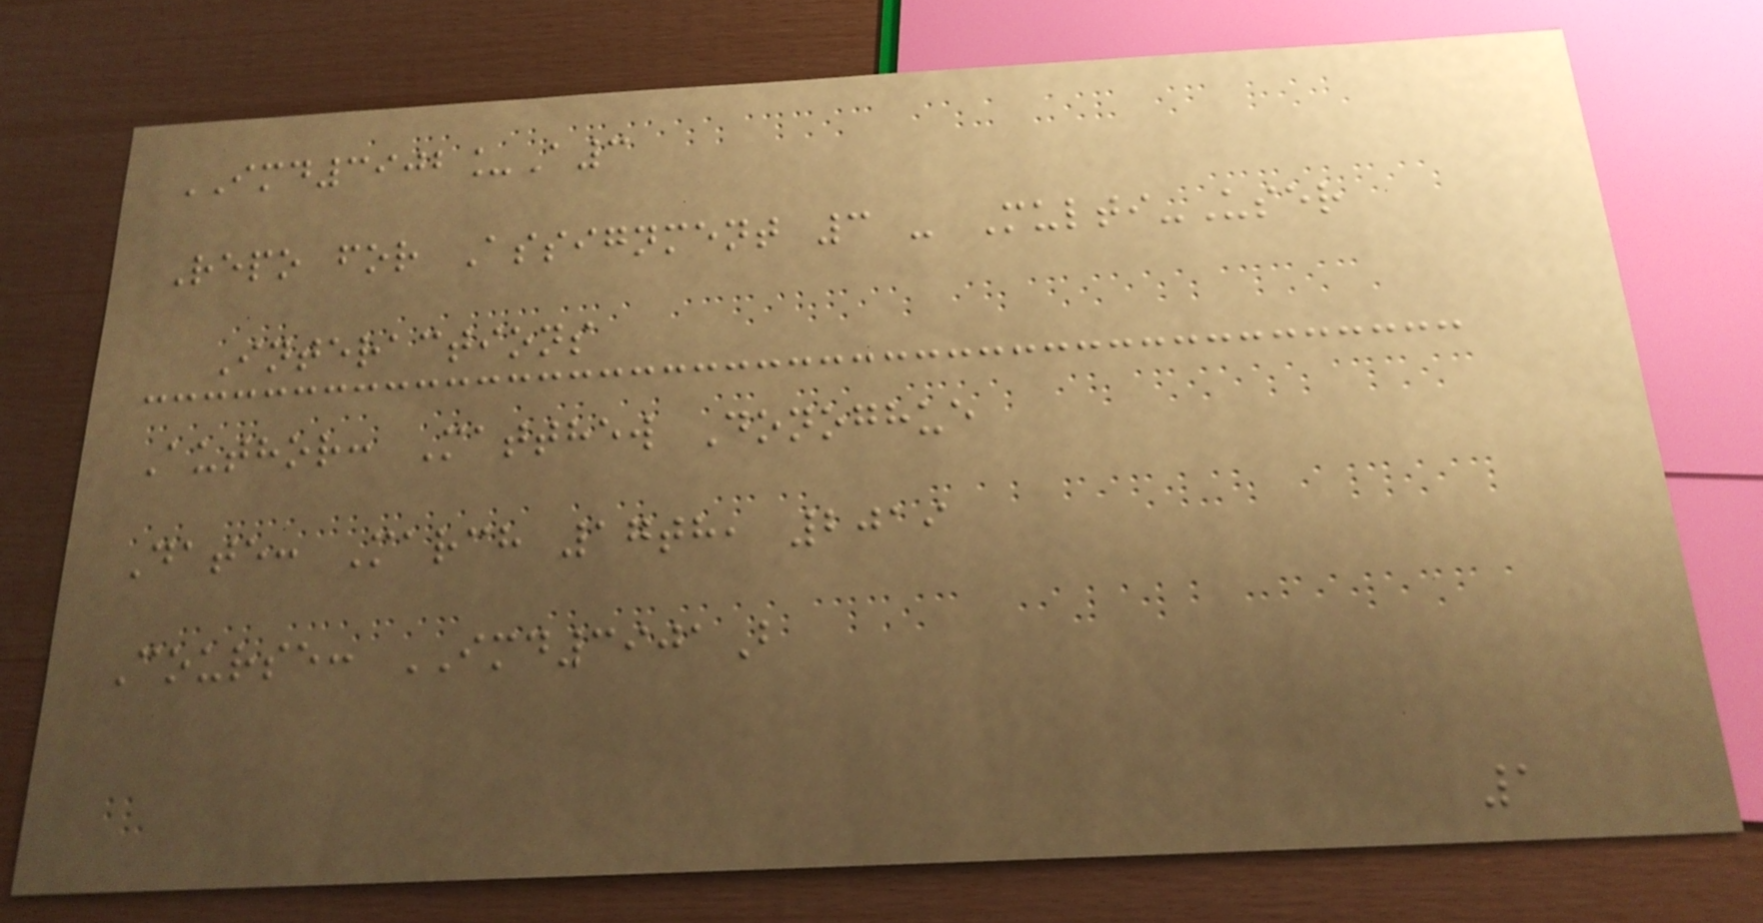IMD3902_A3
Repo for Assignment 3 - Multi-User
Interactions
Author: Matthew Donoghue
Date: March 17th, 2019
Course: IMD3901B
1
